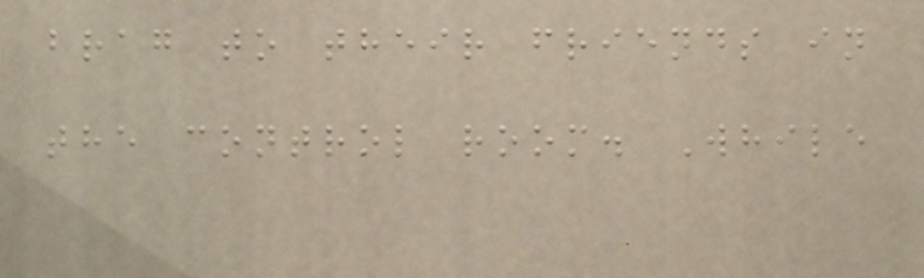brag to their friends in
the control room. While
